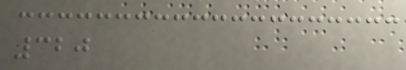320
